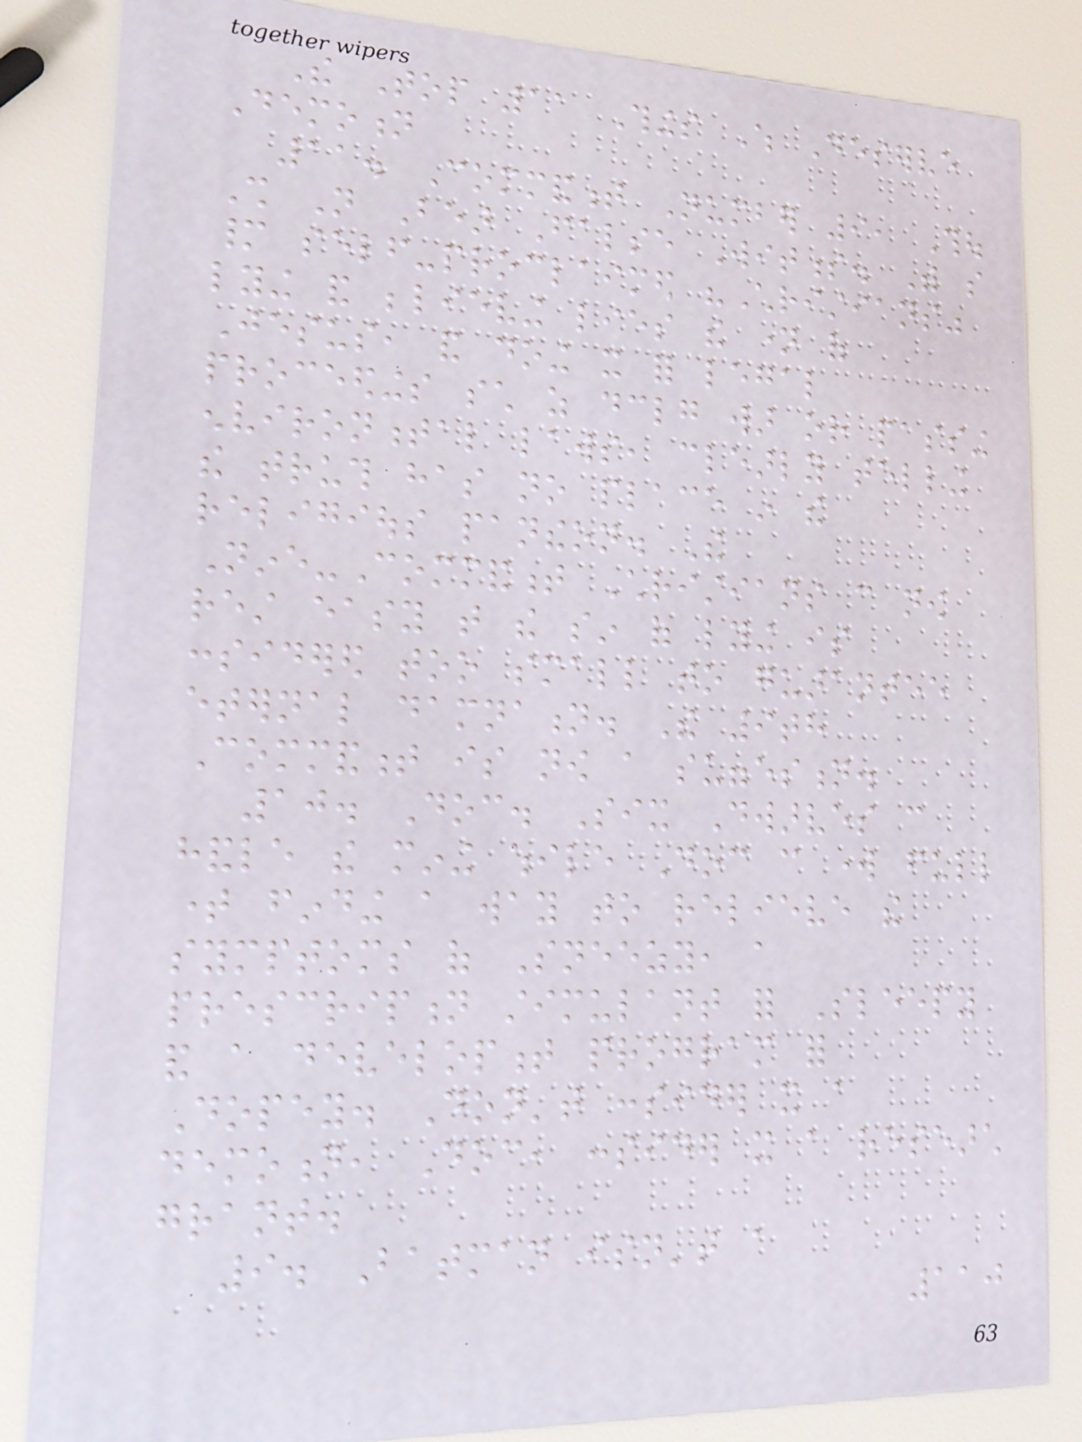The Top 11 Things Which Deserve
Demotion
11. Commandment Number 9, Thou
Shall Not Bear False Witness. With so
many self-proclaimed "Christians"
lying and believing lies the name of
Jesus, and doing it for legal
proceedings such as declaring war or passing
environmental laws, clearly telling
the truth has no place in the
religious pantheon. The
Nine-Commandment Christians can now
rest easy that the sin of lying is
considered too small to guarantee
eternal damnation. The 9th
Commandment is now a suggestion.
10. Doc. Six Dwarves can
handle the mining while Doc can work full
time finding a way to relieve the
symptoms of Sneezy, a
prescription stimulant for Sleepy
and a development program for
Dopey. Don't consider it a
demotion, Doc, consider it a research
grant.
9. Batman isn't a
110
